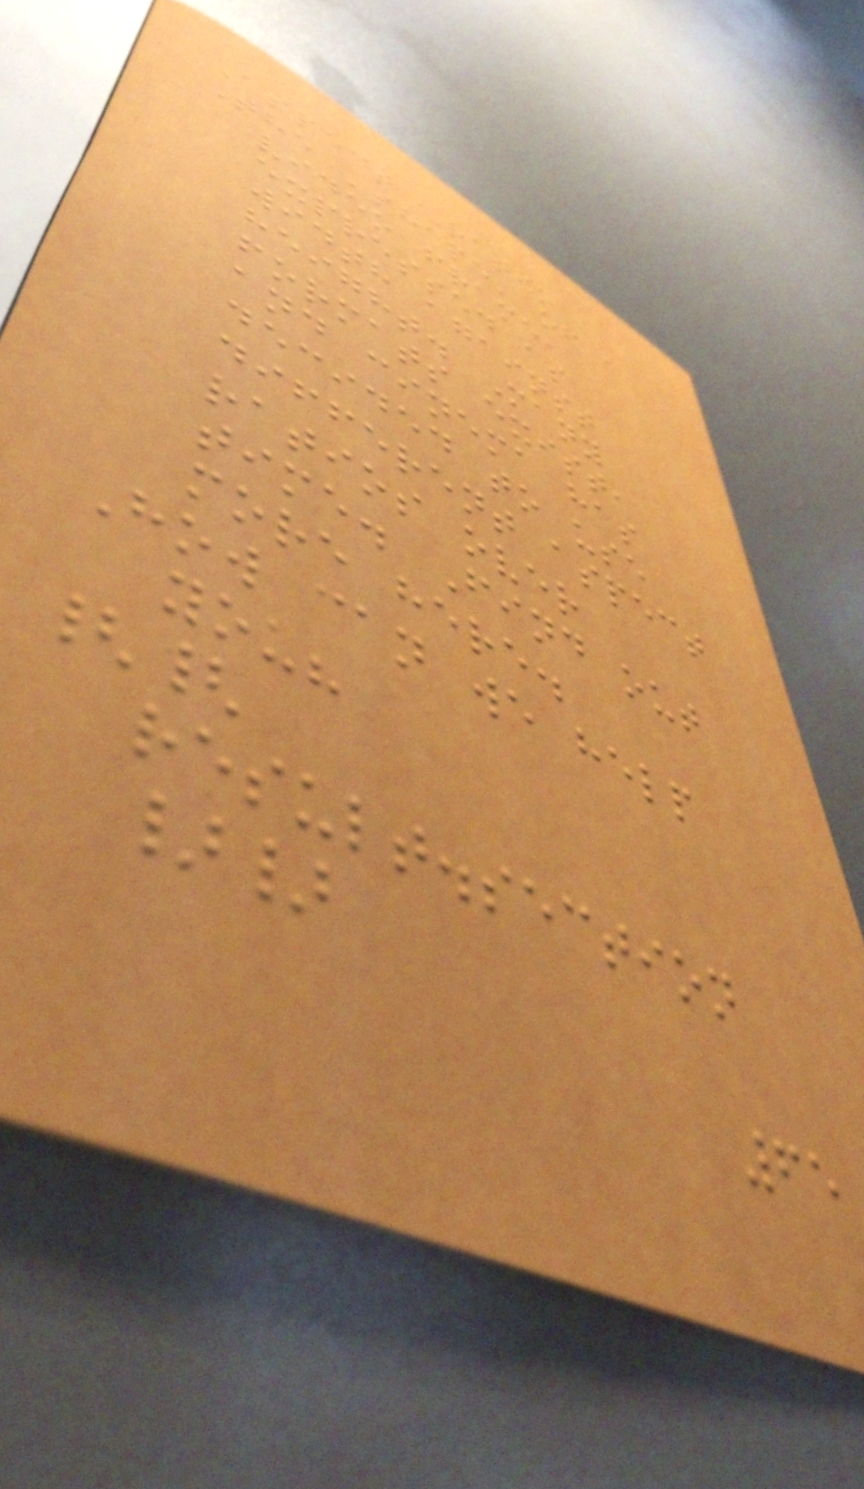Aspect Ratio
The 'shape' of a
video frame,
expressed as
width against
height. Many
formats exist,
and cinema has
decided to use
different aspect
ratios over
time. Find out
more here.
How can we help
you?
{{
result.section
}}
65
